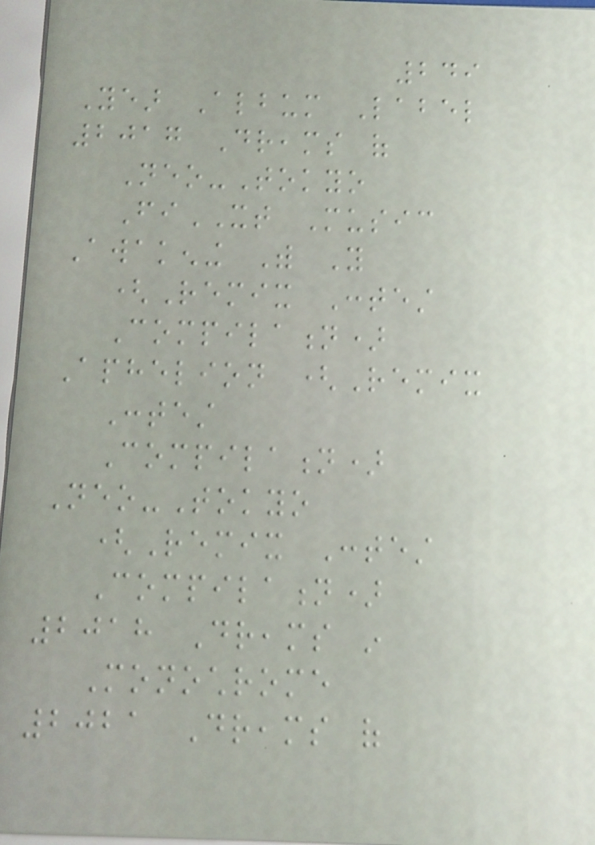249
Year Album Label
2017 Dreams of
Neo-Tokyo
FiXT Music
Awakening With You
(Remix Contest
Compilation)
Aphelion (Remix
Contest
Compilation)
Neo-Tokyo
(Remix Contest
Compilation)
2018 Dreams in
Monochrome
2021 Dreams of
